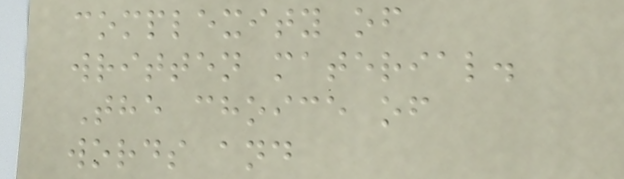complexity of
written material.
The choice of
words and
